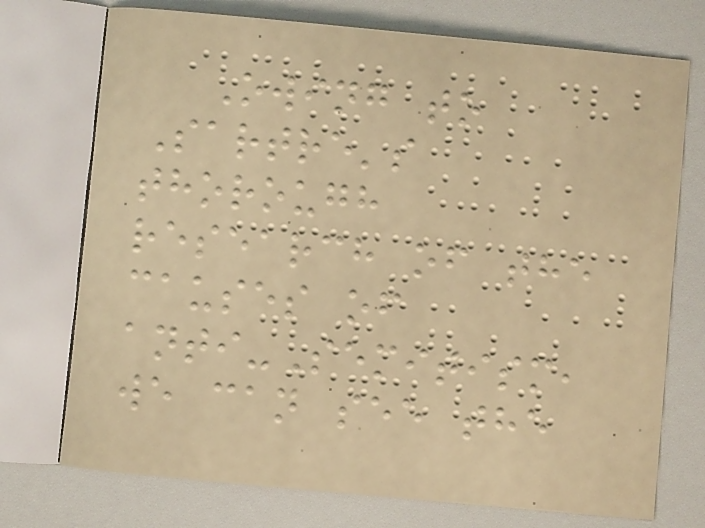Owing to
Sartre's
thorough
research of the
causes of
anti-Semitism,
we can see the
